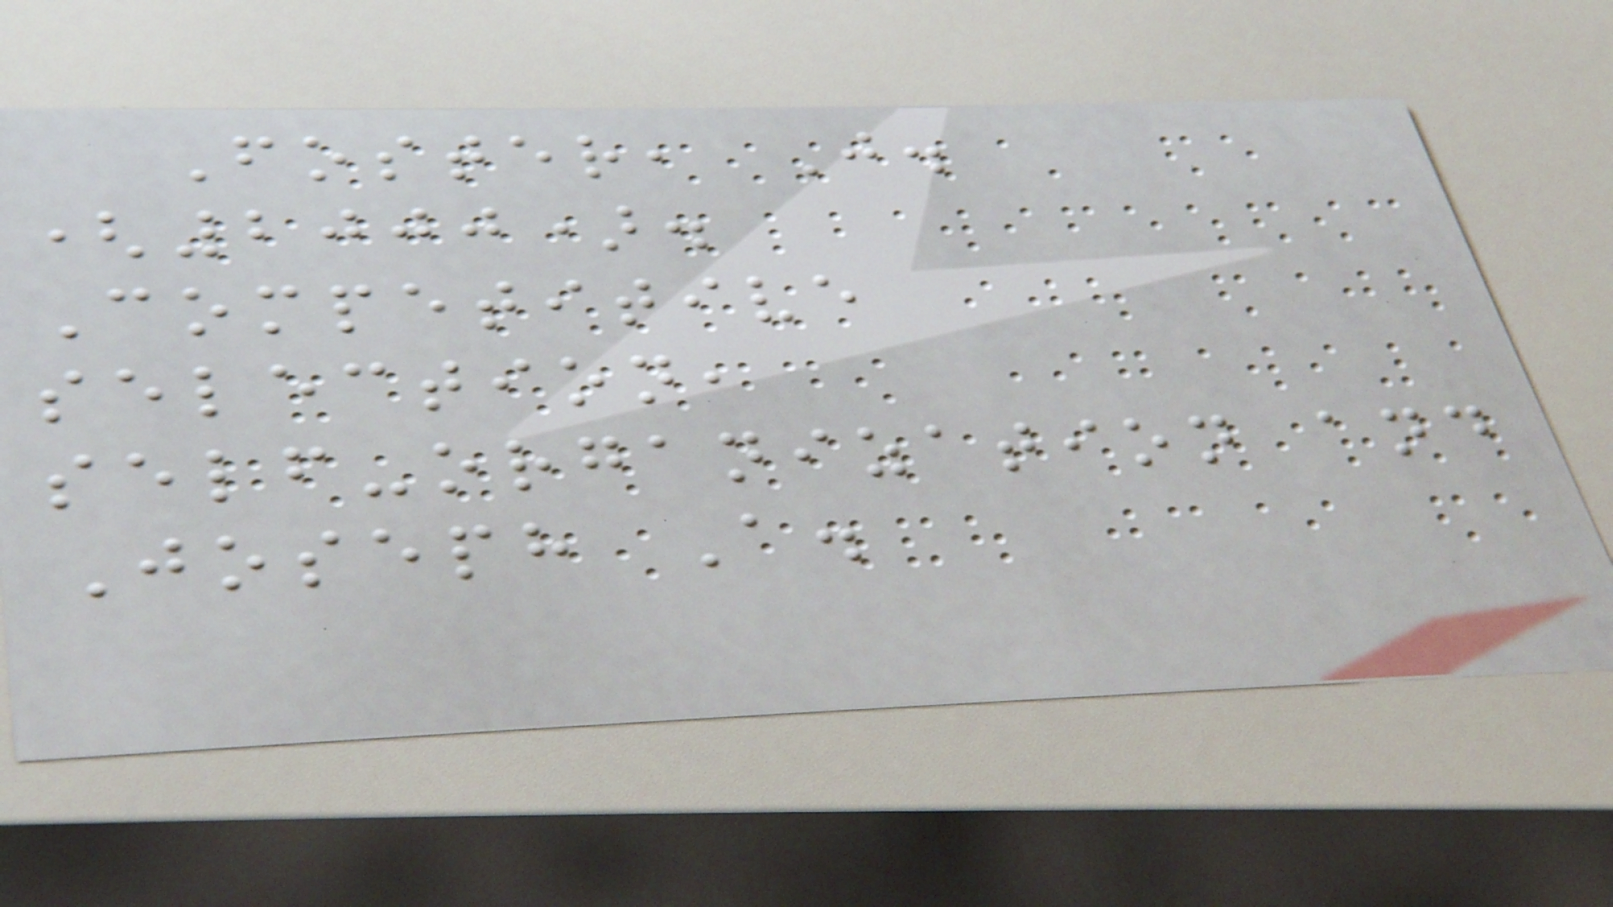Foster, J.
(2000).
Competitive
selection,
self-organization and
Joseph A.
